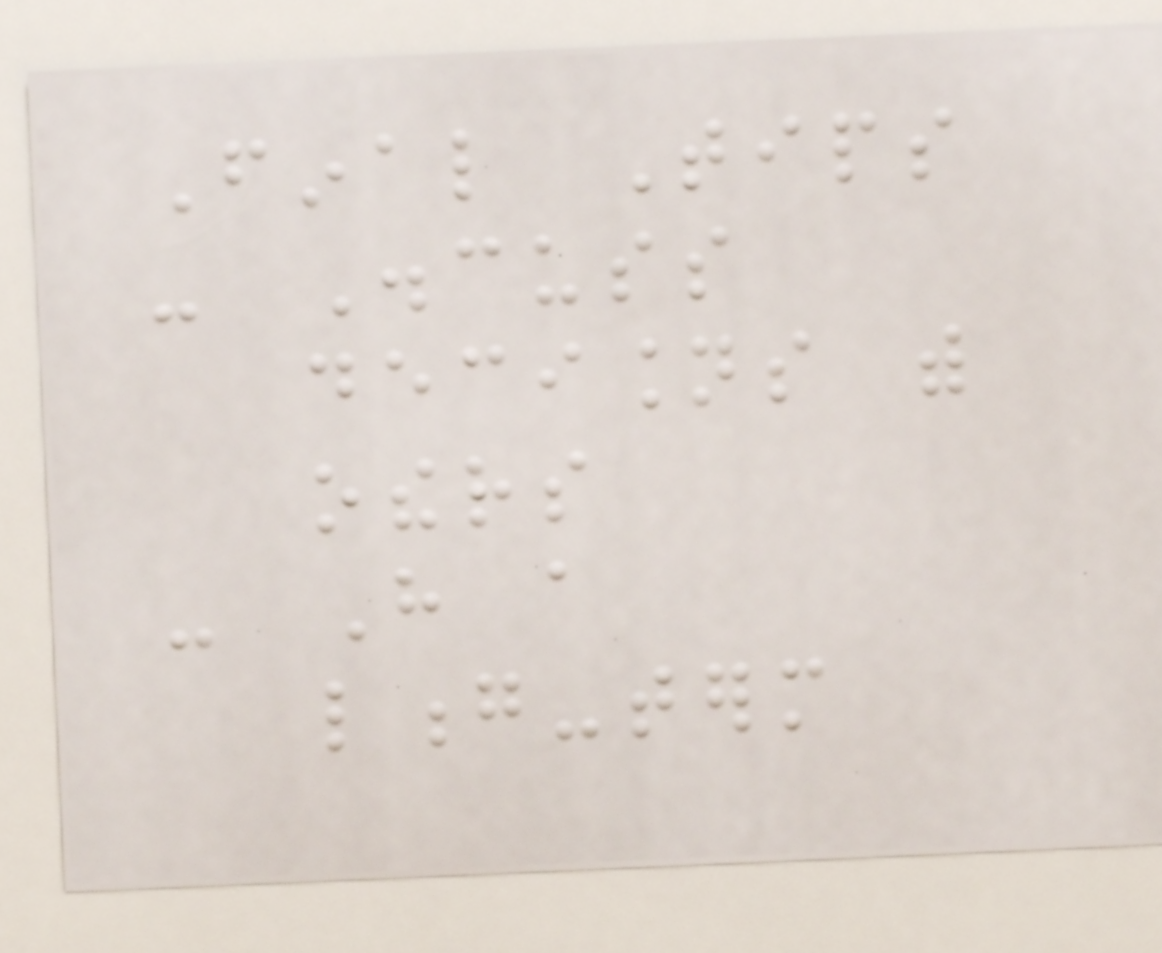Final Tips
- Discuss
decisions with
others
- Have a
long-term
